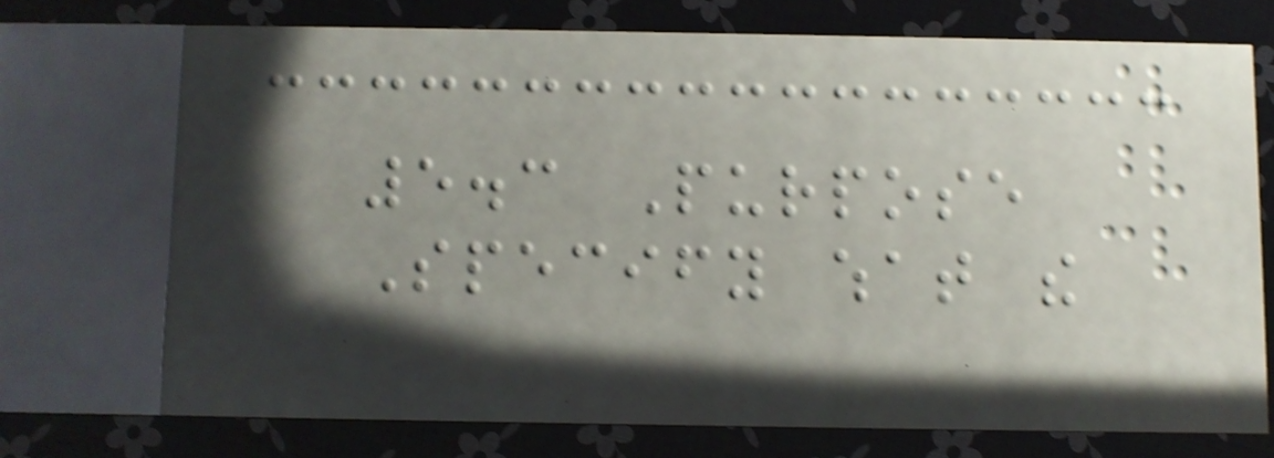5.3 Purpose
Specify what the
